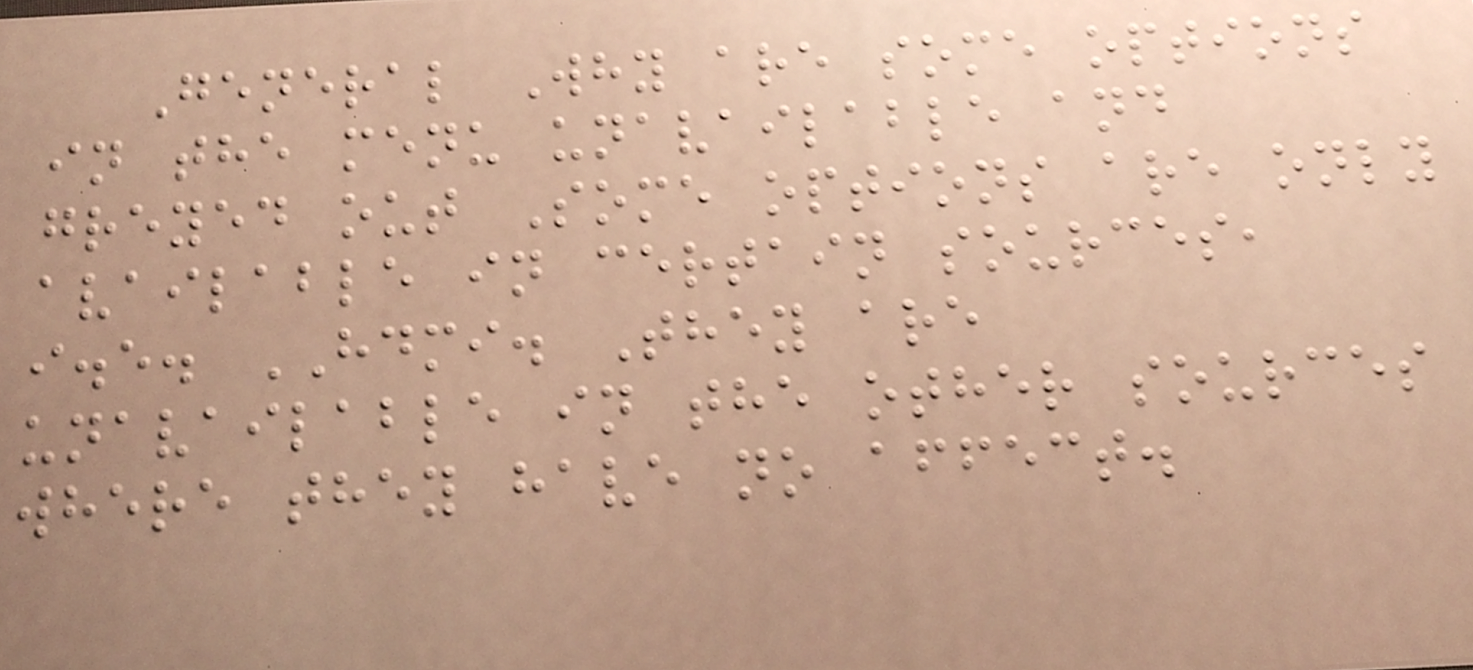General Why are some options
in the menu unavailable and
greyed out Some options are only
available in certain sources,
i.e. HDMI. They are
unavailable in the other sources
where they have no affect.
